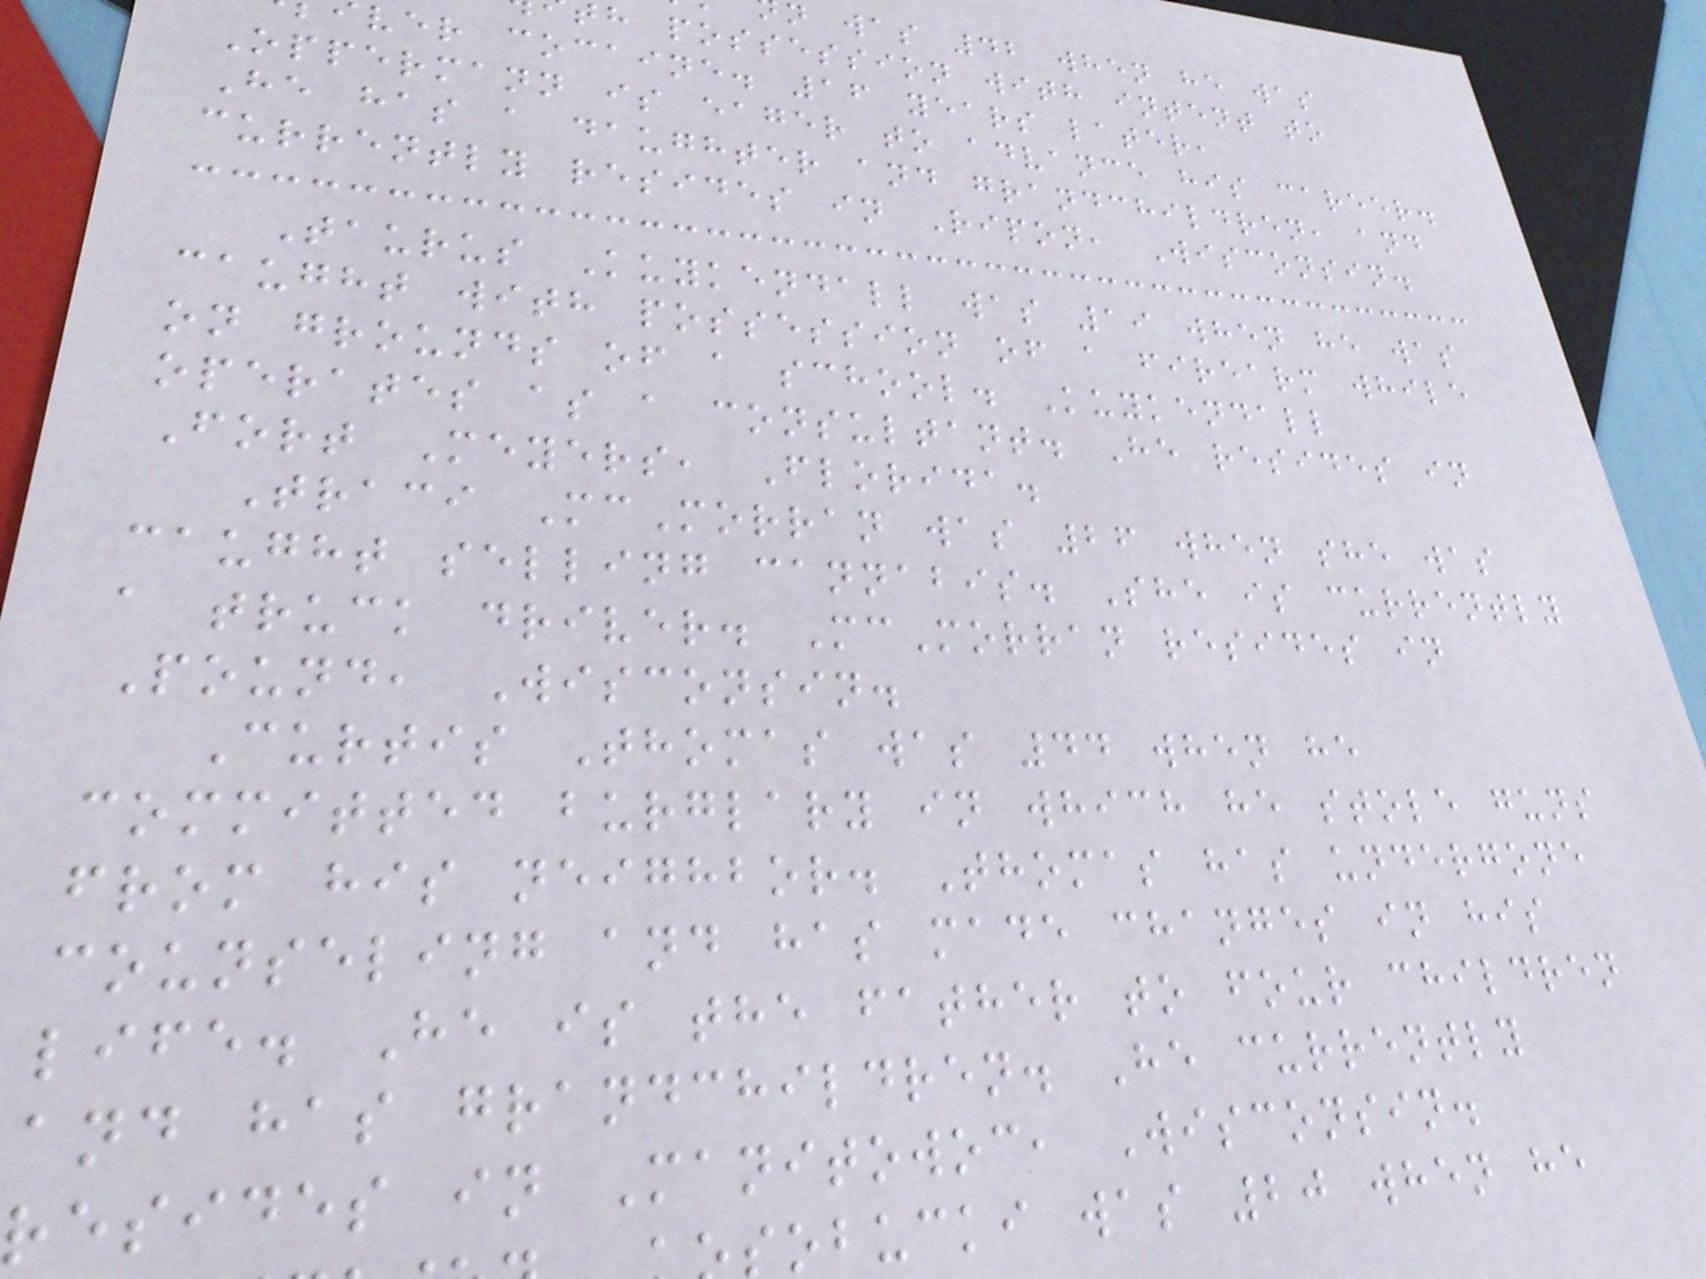n was 42 when he was
h possession with intent to
ver cocaine. 16 years later,
Oppermann is eager to advance his career.
He has a daughter and grandchildren, and
currently resides in Ripon, Wisconsin.
Taurus Kuykendall was 19 when he was
caught with possession of a firearm while
on grounds of a school. Kuykendall
operates as a consultant. He resides in
Fort Meyers, Florida.
Traci McMorran was 26 when she was
caught selling cannabis. She is currently
a truck driver. McMorran resides in
Pound, Wisconsin.
Curtis Thomas was 44 when he
committed burglary in which he stole guns
from his neighbor. Thomas has undergone
counseling and has made changes in his
life. He is the father to four children
and has grandchildren. He currently
resides in Manitowoc, Wisconsin.
obucki was 20 when he
